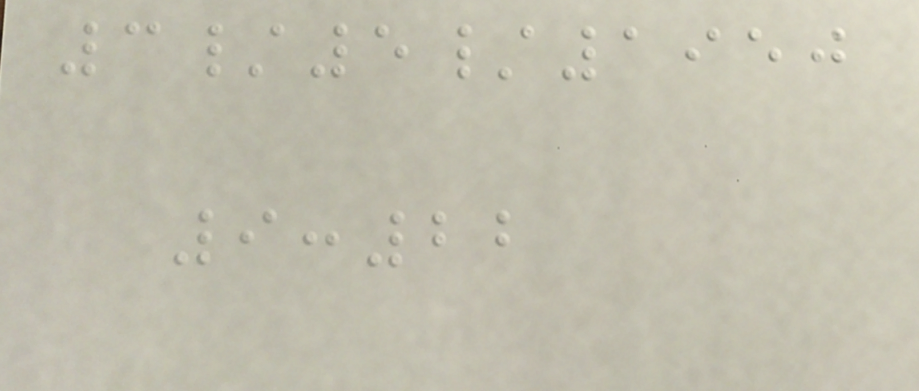3/5/1950
9:22
